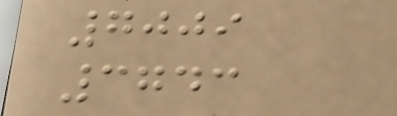7009
3743
